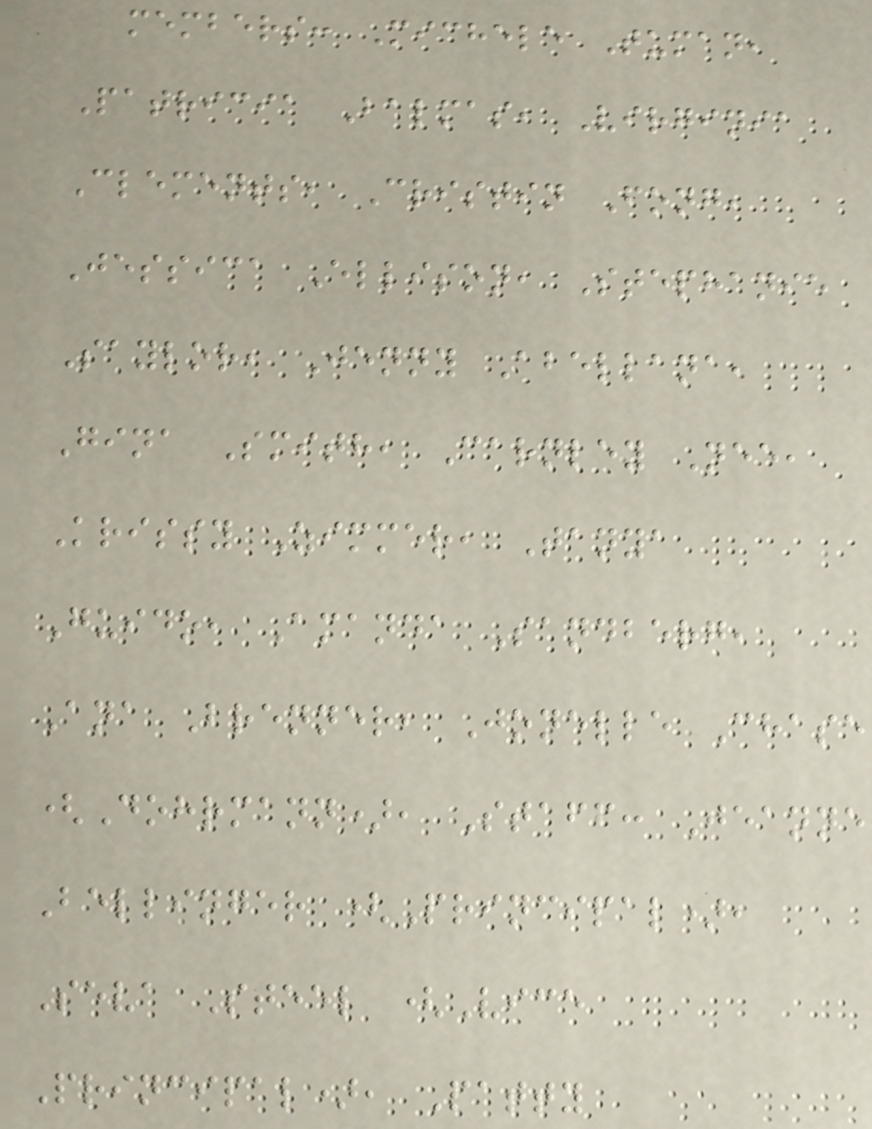members: Michele Tuman,
Patricia Balmas, Virginia
Clements, Cristin Fong,
Jessica Ellison, Stephanie
Saylor, Jenny Abellana,
Gina Smith, Carnley Nee,
Krissy Zimmer, Tanya
Guido, Amanda Sandberg,
Ana Brenner, Jonelle Chase
(Dohrmann), Staff: Jeanne
Bellinger (Principal),
Seva Steel (Vice
Principal), Patty
